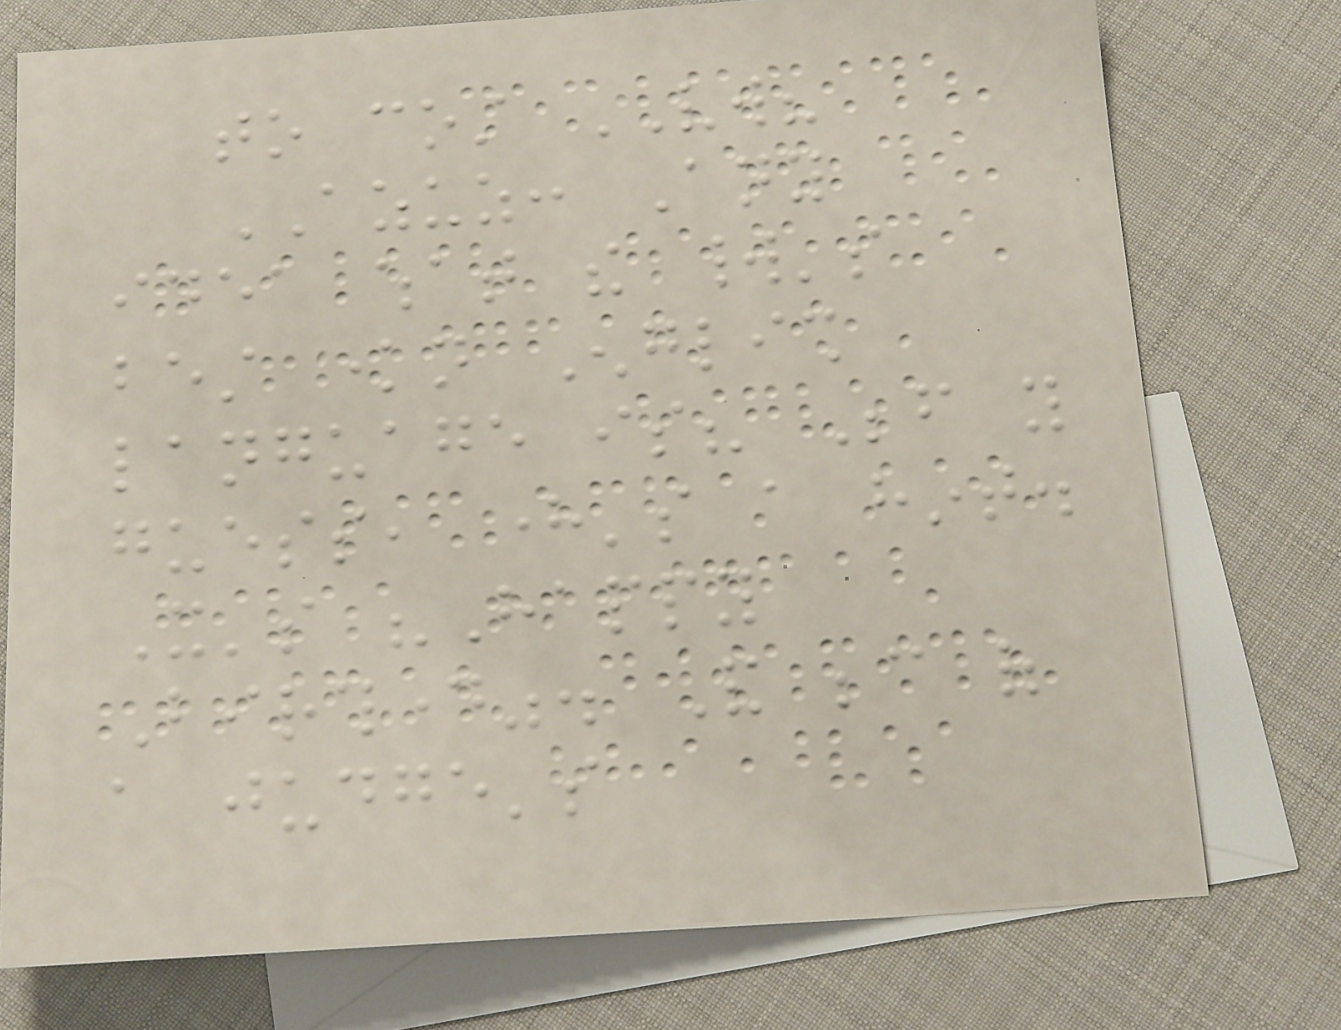to cost VW?
AZUZ: Any
idea what the world's
best known English
language is? Before you
guess, here's a hint.
It's "Happy
Birthday". And because of
a judge's
